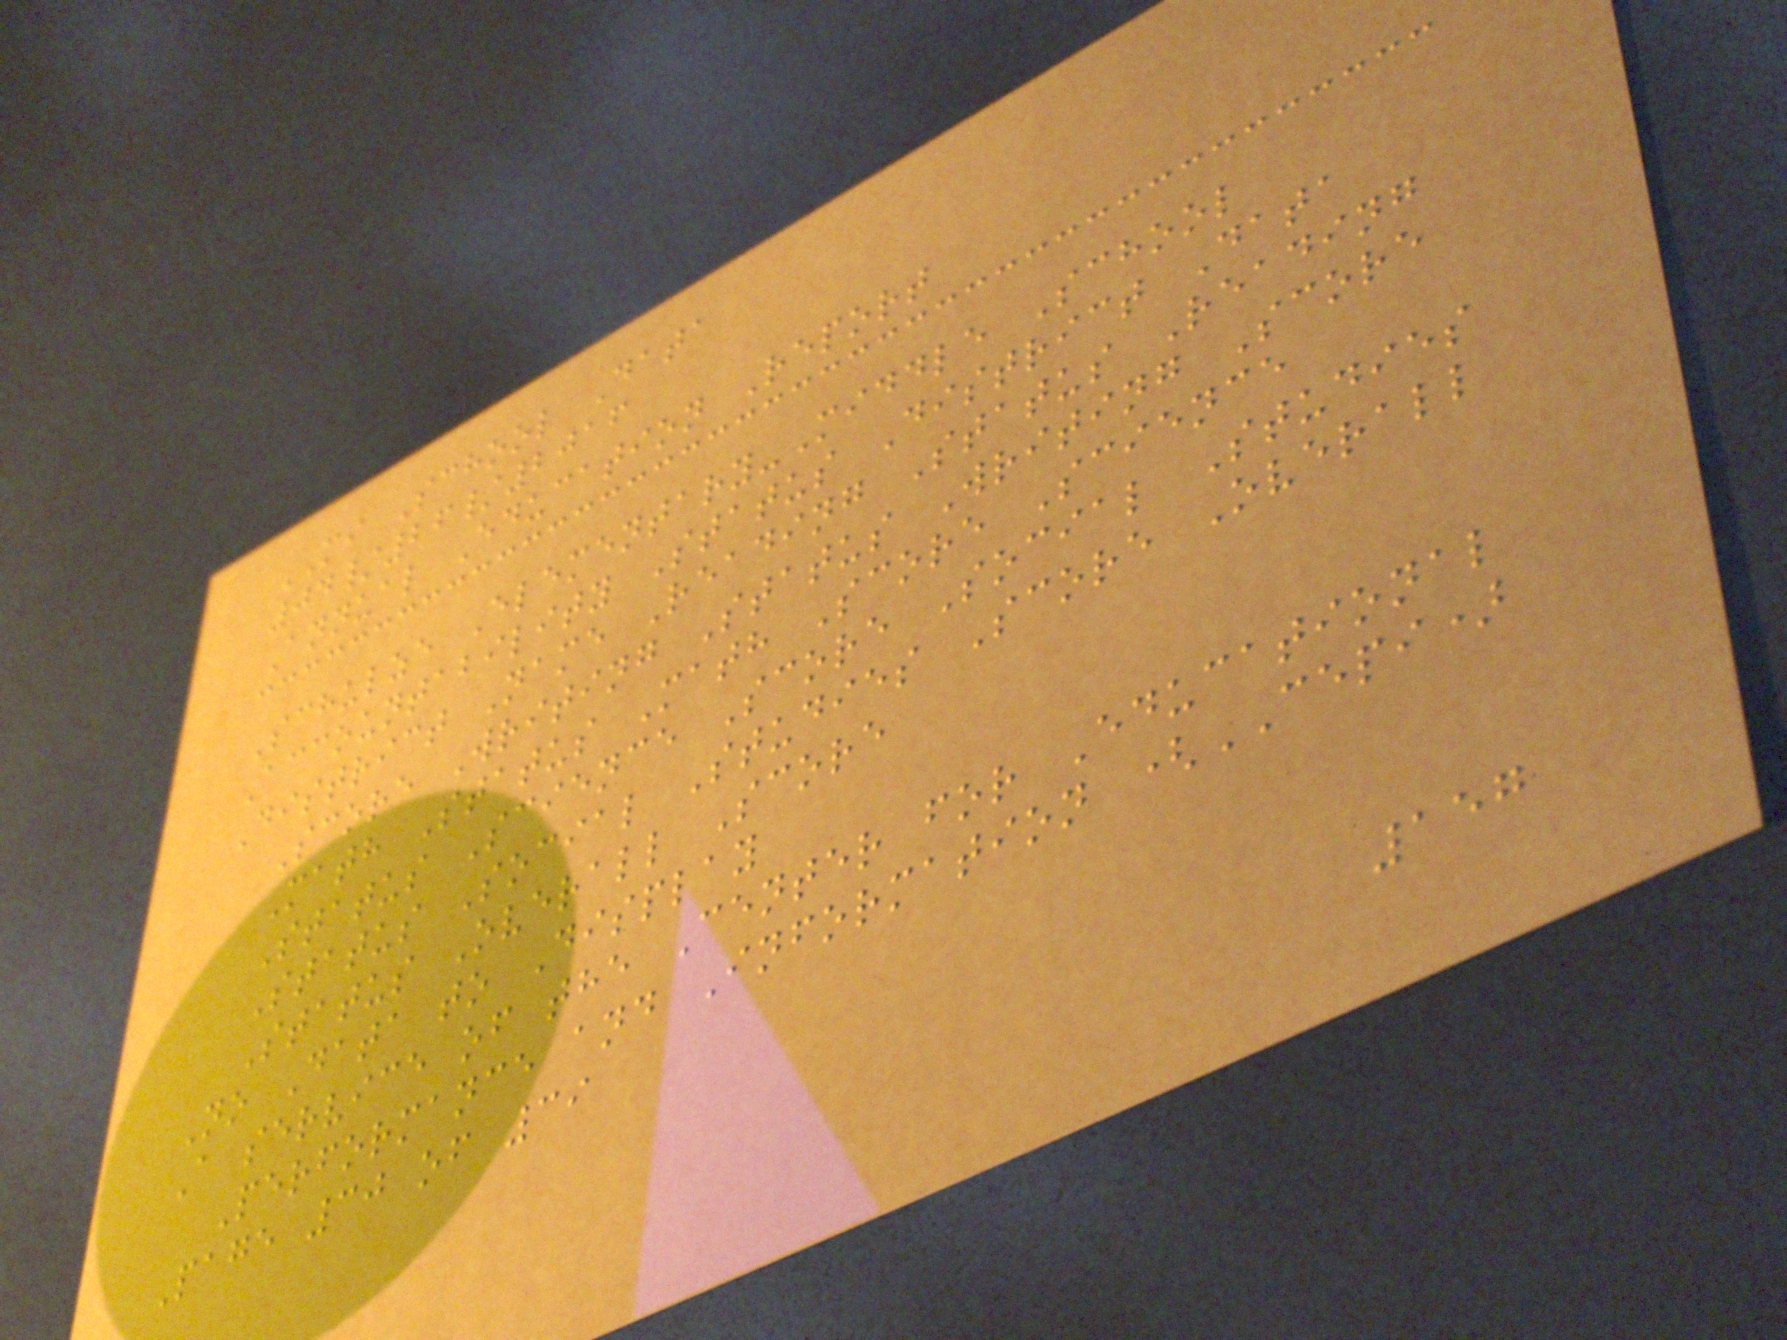MI School Data
04/26/2016
Annual Education Report
Schulze Elementary-Middle School
Accountability Status District Data
District Name Reading Status Reading
Score Writing Status Writing Score
Math Status Math Score Science
Status Science Score Social Studies
Status Social Studies Score Overall
Status Overall Score
No Data to Display
A service of the Center for Educational
Performance and Information (CEPI)
Page 30 of 39
157
